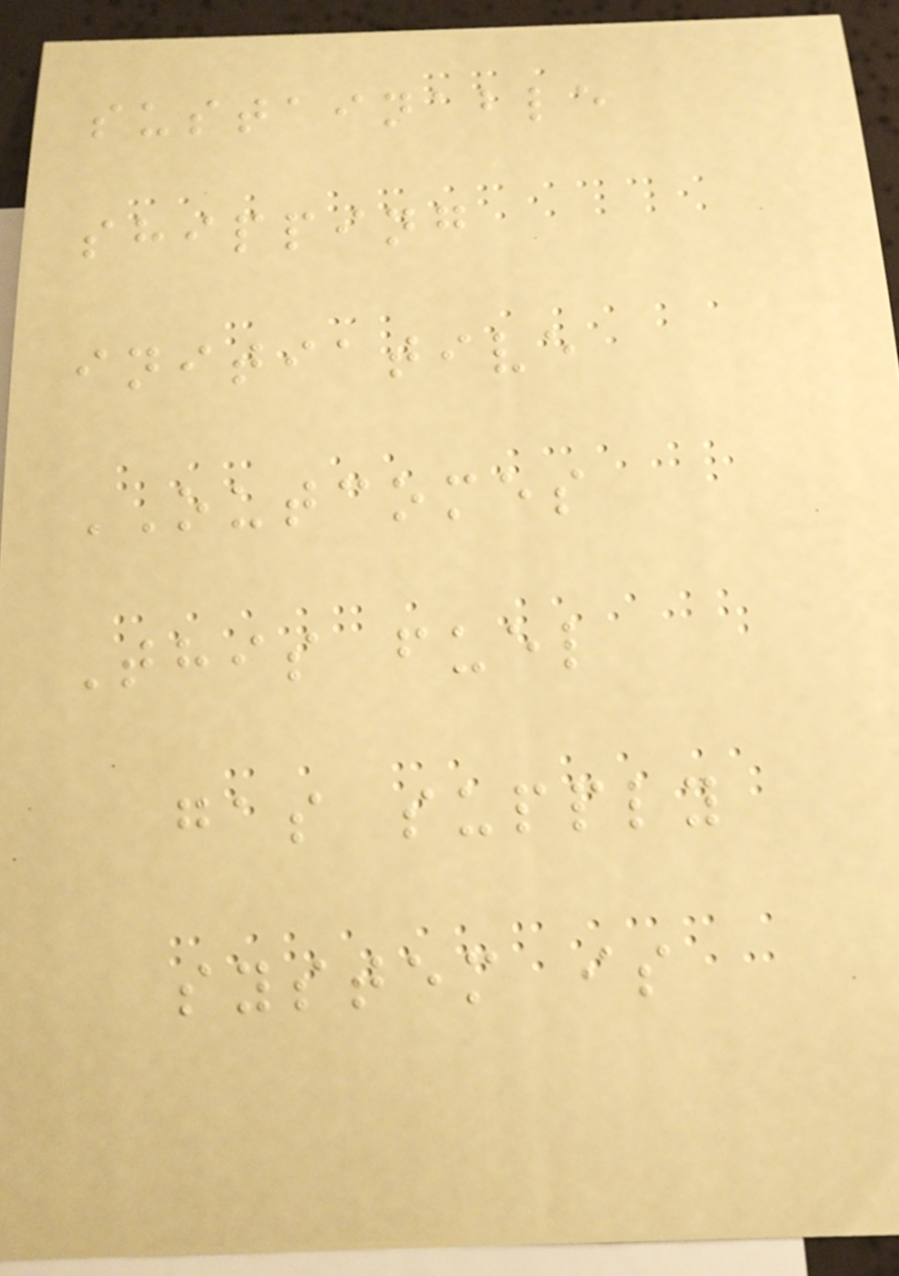sustainable
shipping
initiative
OUTCOMES
This fuel
gas supply
system is
